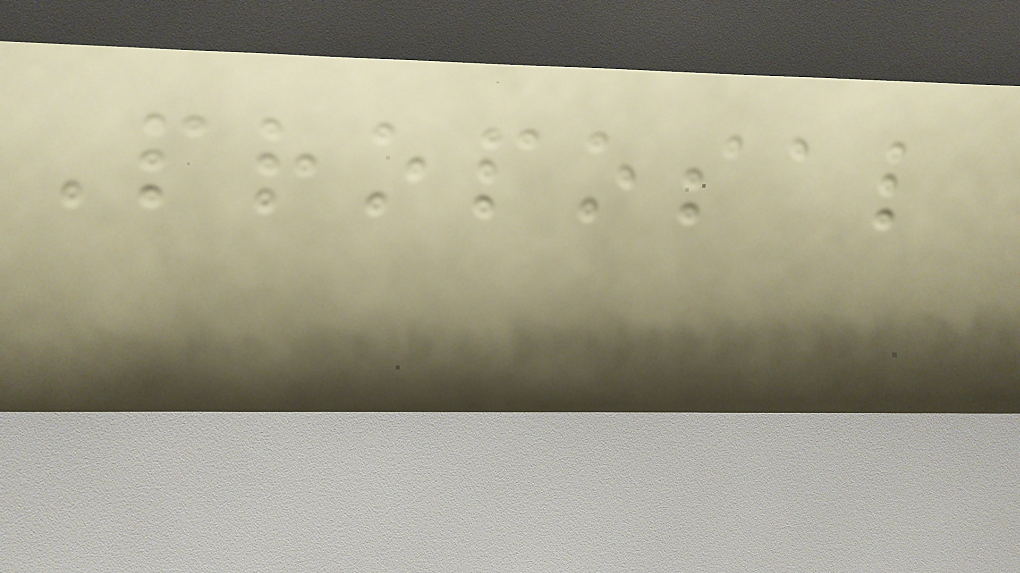Proposal
